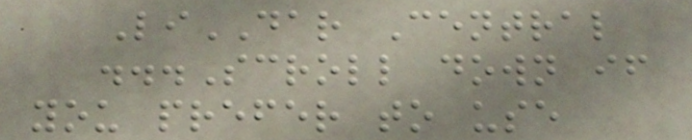LiDAR Central
...Scroll down if
you prefer to use
